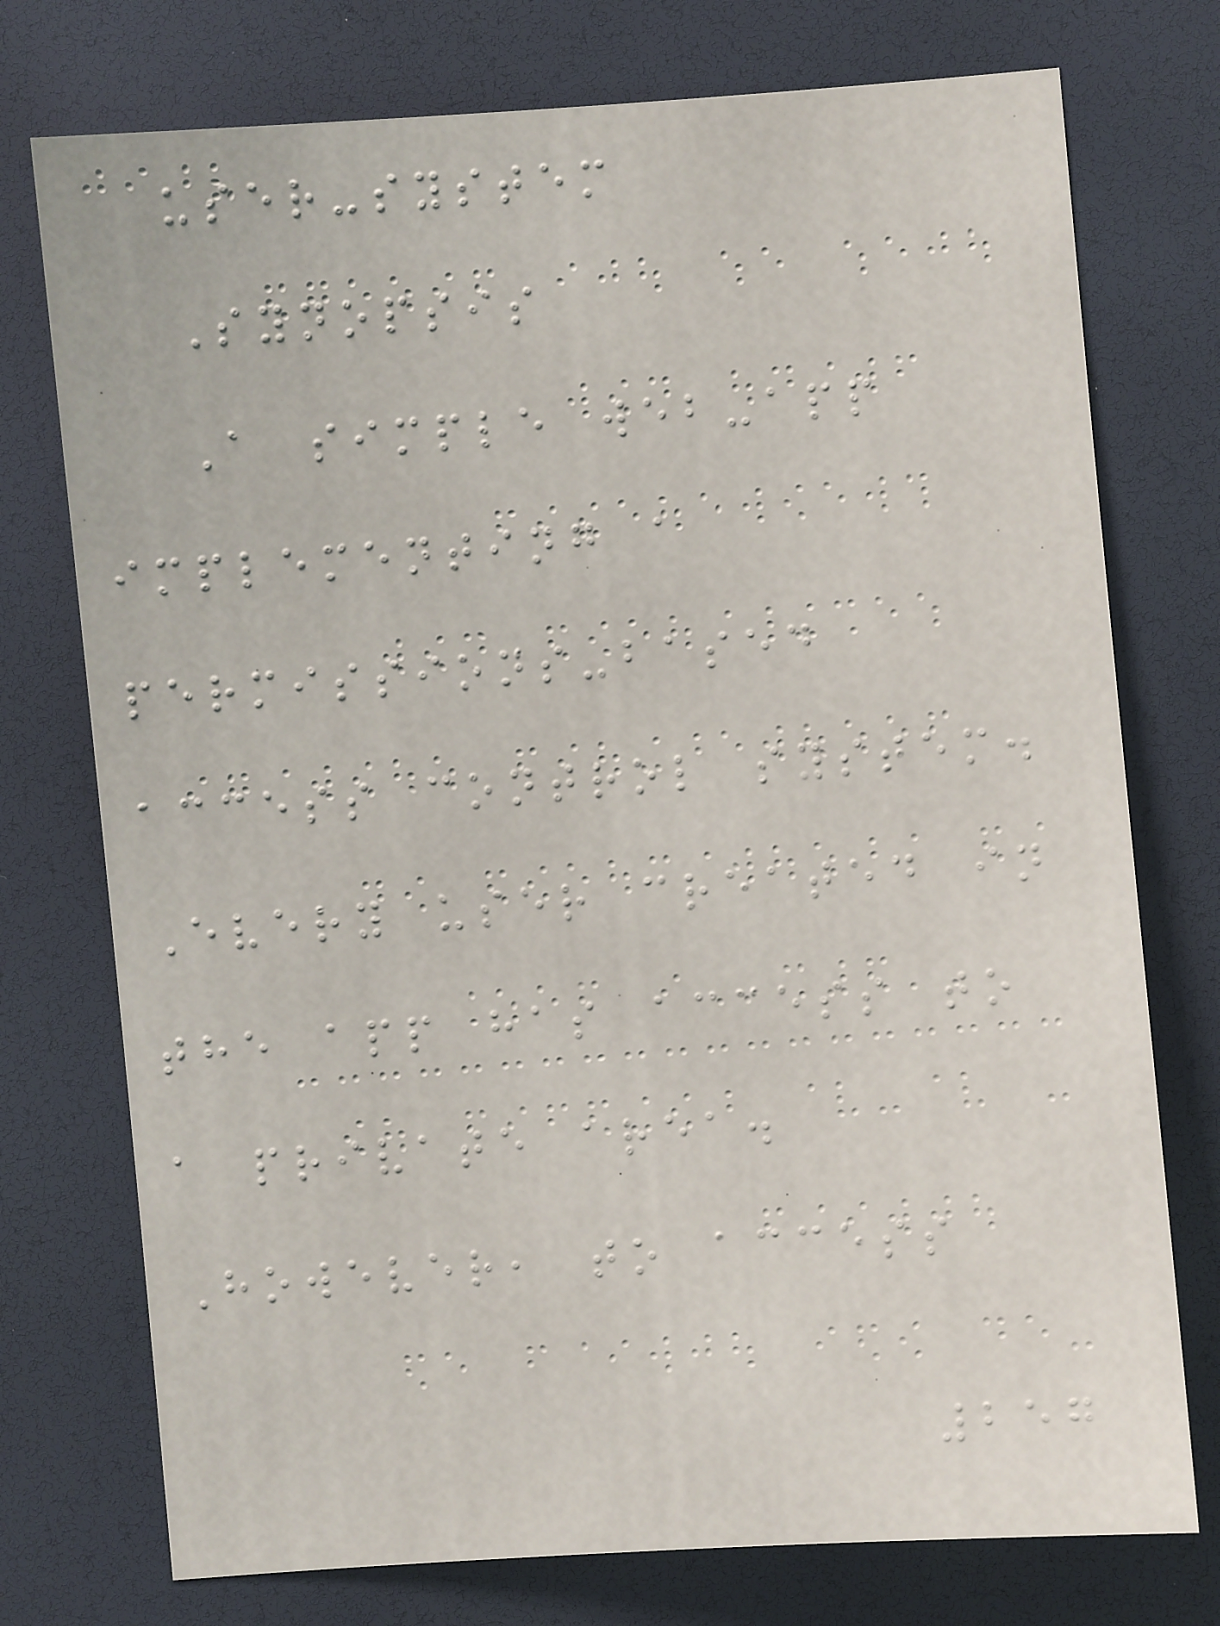user-system
Synopsis
A simple web-app
implementing a
permissions-based
access control system.
Every user created in
the app has access to
a private area.
However, to access
257
